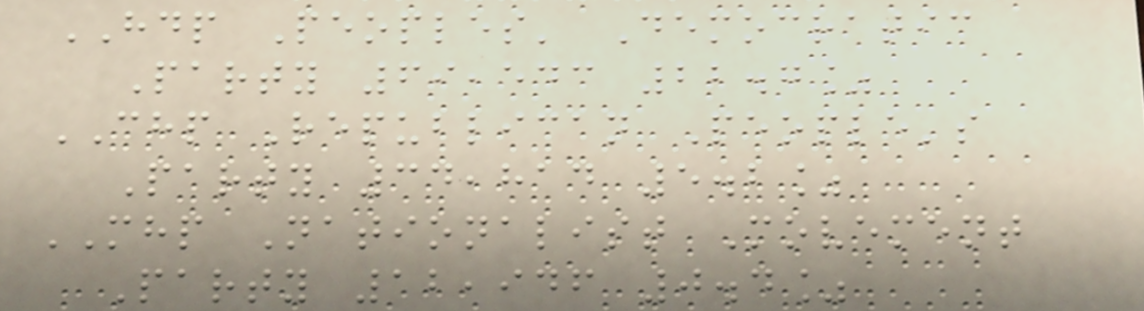HDP Peoples' Democratic
Party 69,543 22.7%
CHP Republican People's
Party 34,814 5.2%
MHP Nationalist Movement
Party 12,946 0.4%
